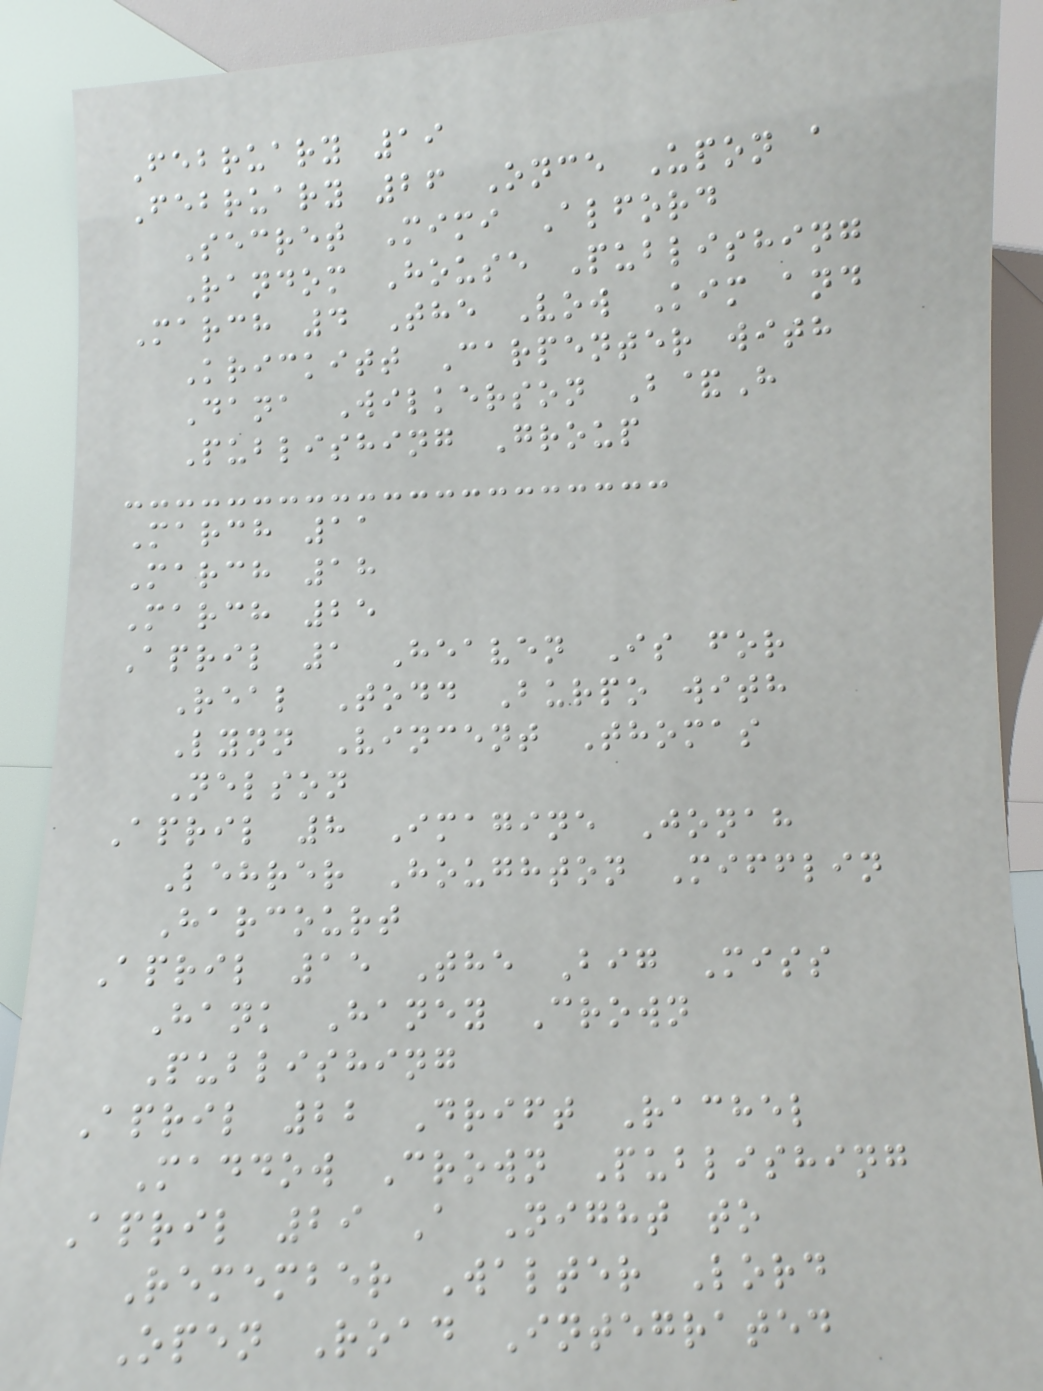February 19
February 26 Once Upon a
Secret Mimi Alford
Random House Publishing
March 4 The Vow Kim and
Krickitt Carpenter with
Dana Wilkerson B&H
Publishing Group
March 11
March 18
March 25
April 1 Heaven Is for
Real Todd Burpo with
Lynn Vincent Thomas
Nelson
April 8 Imagine Jonah
Lehrer Houghton Mifflin
Harcourt
April 15 The Big Miss
Hank Haney Crown
Publishing
April 22 Drift Rachel
Maddow Crown Publishing
April 29 A Night to
Remember Walter Lord
Open Road Integrated
